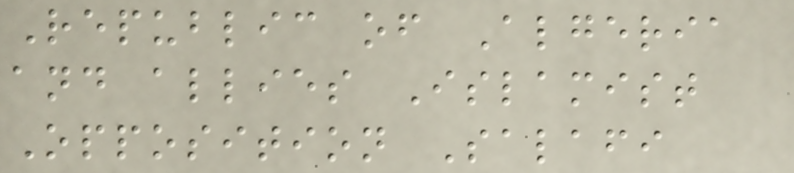Republic of Algeria
and allies Islamist
Opposition Salafi
